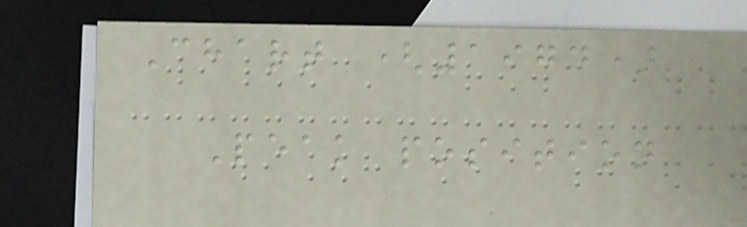Chart (1974)
Peak position
